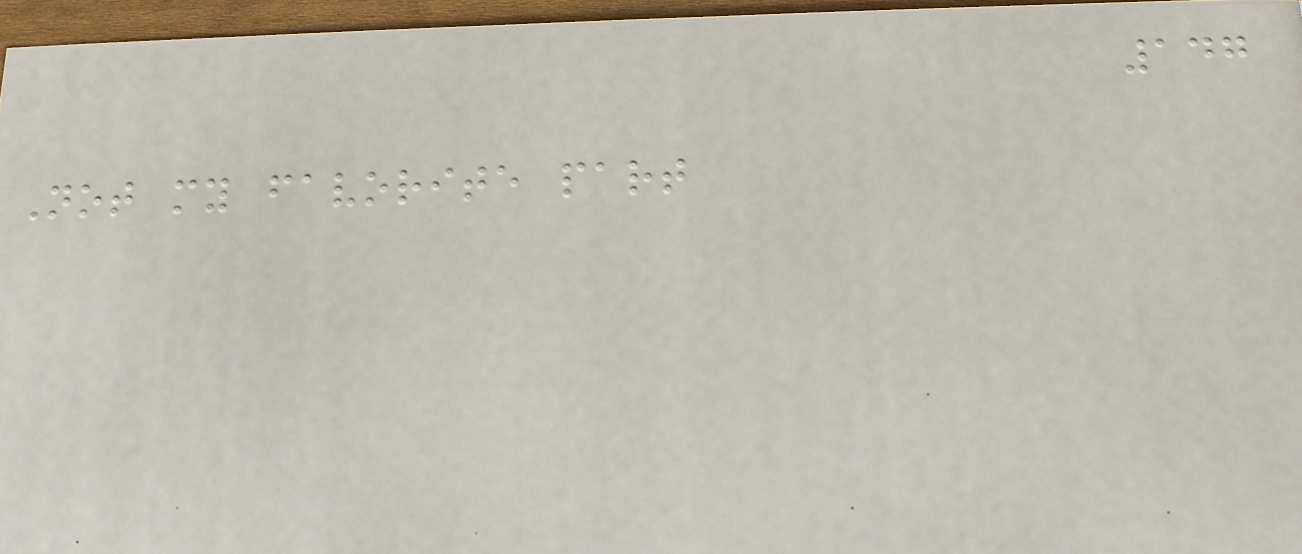147
Not my favorite part
